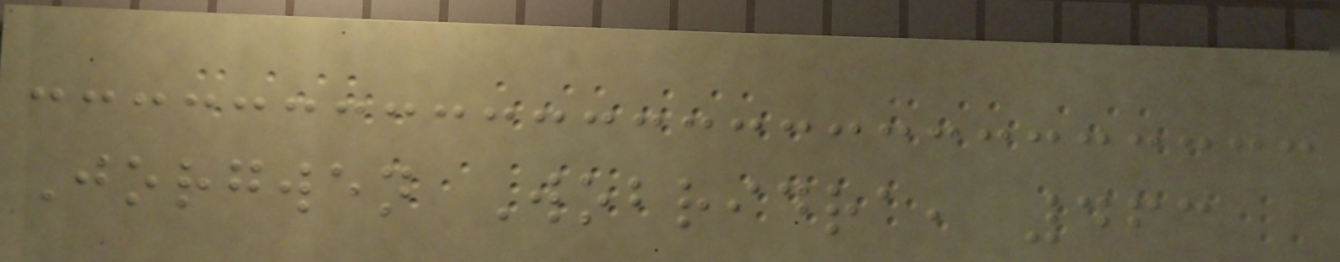Jorgwen Wobridra, 463
